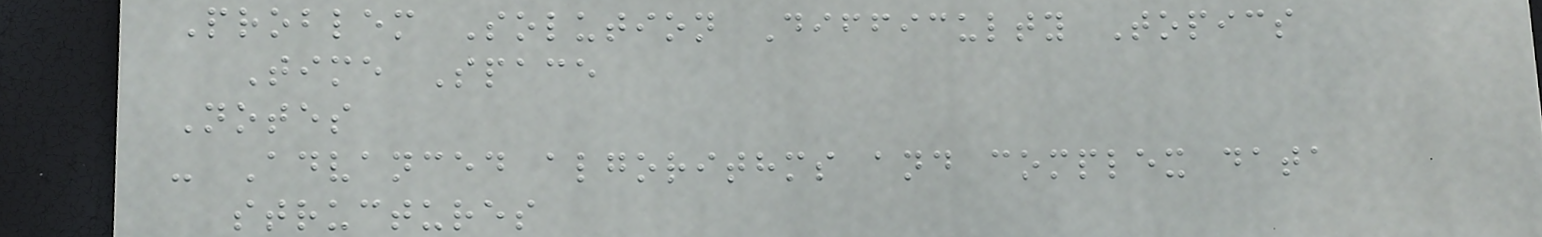Problem Solution Difficulty Topics
Time Space
Notes
- Advanced algorithms and complex data
structures
